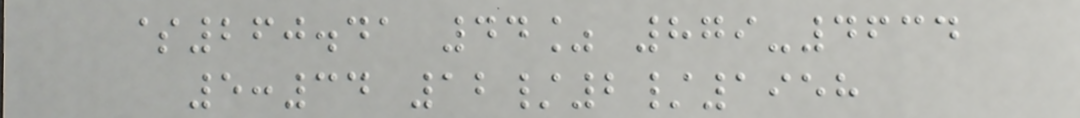$260.41 44% 879-4634
5:34 12/2/1958
